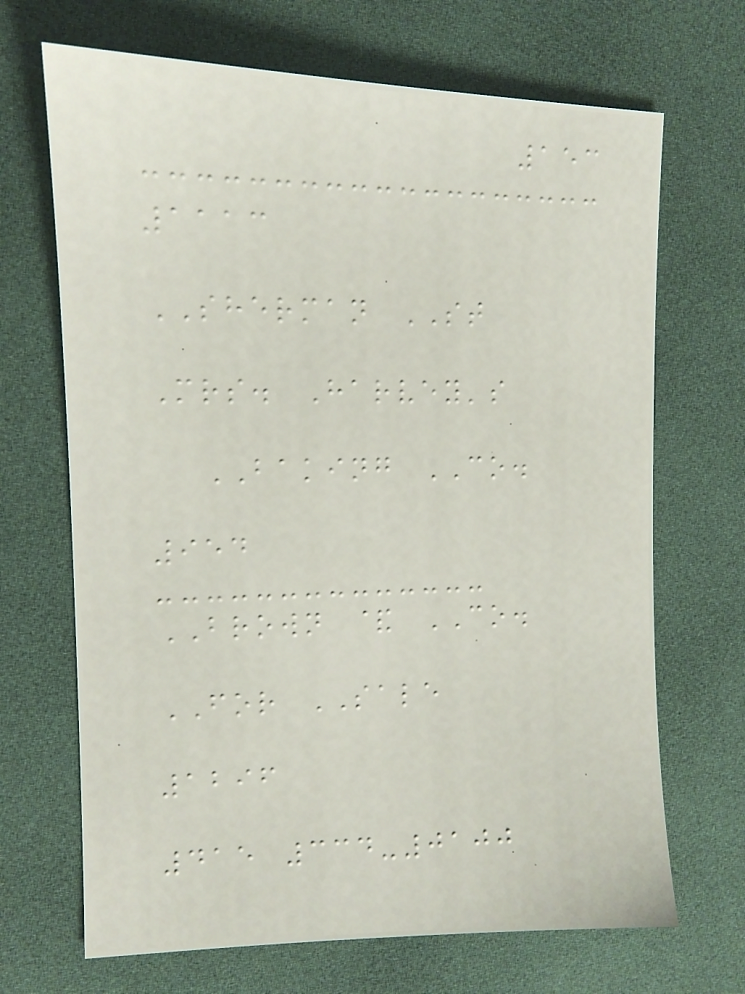153
1113
SHERMAN ST
Mrs. Harvey's
BAKING CO.
954
BROWN & CO.
FOR SALE
1296
415 334-0100
